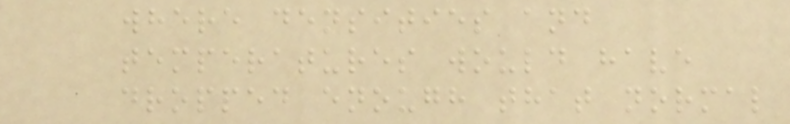where densities and
temperatures would have
dropped enough that normal
